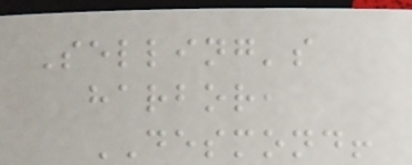Selling's
harbor,
DESMOND!
